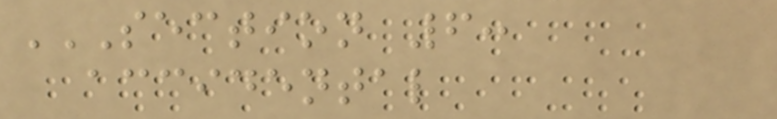SECTION 6:
ACCIDENTAL
